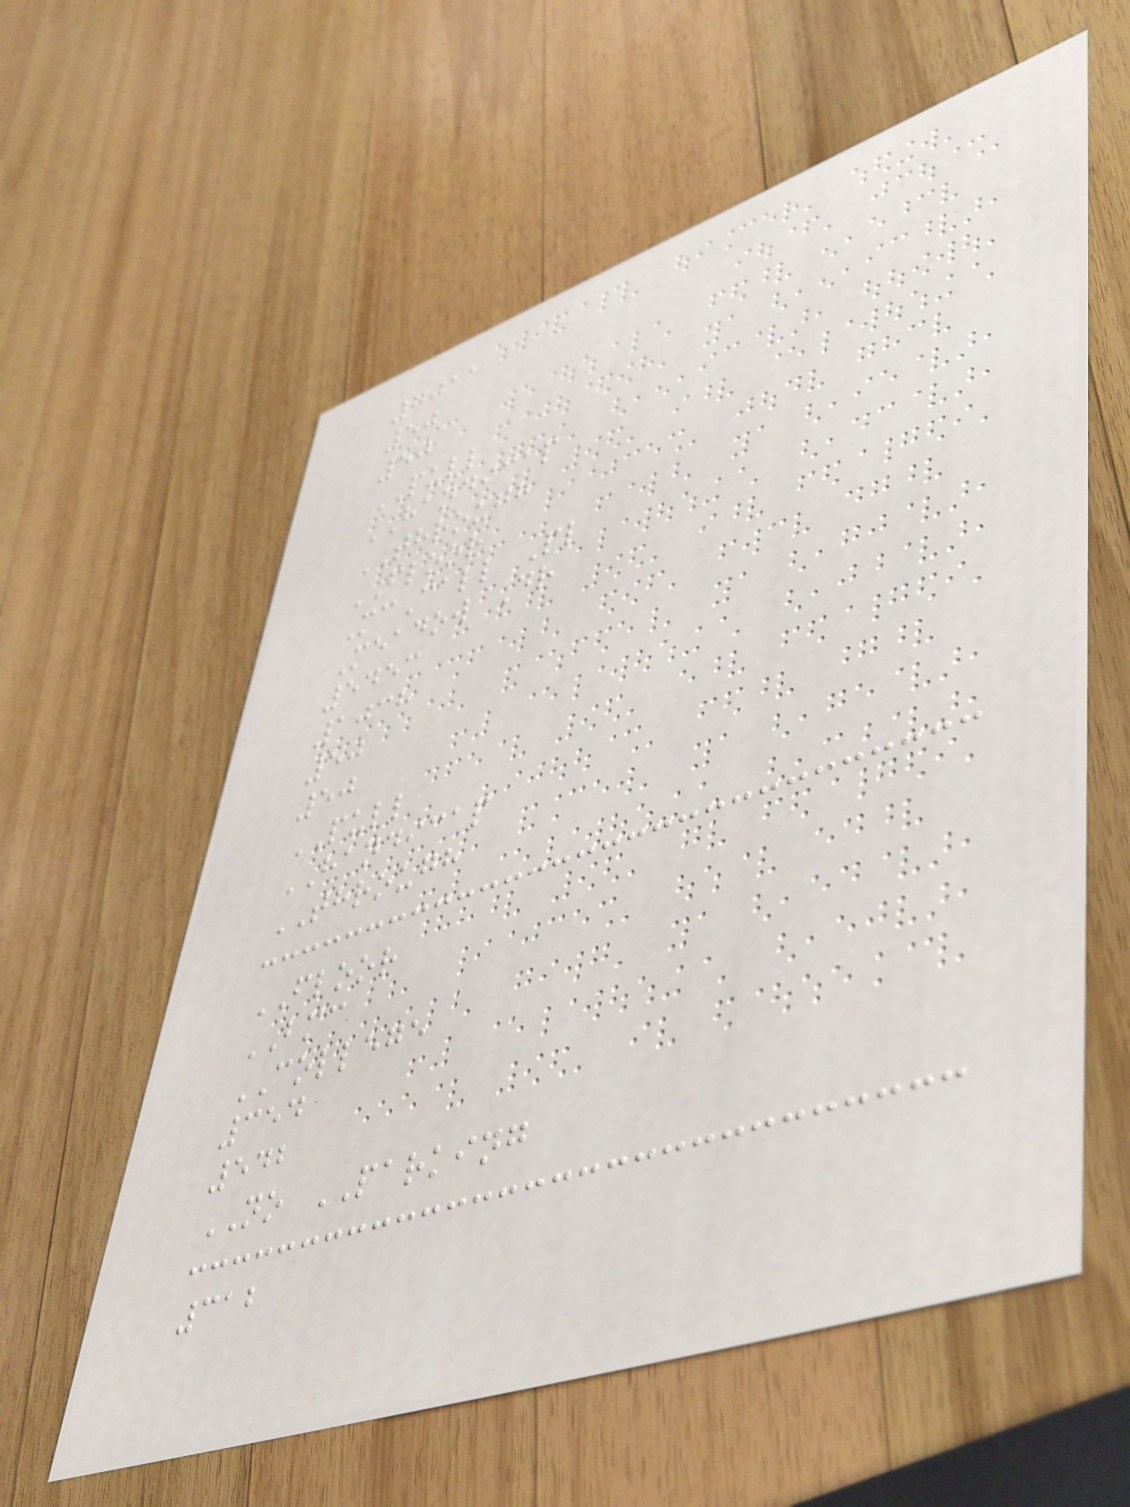7011
50
50
PULL
HANDICAP
THROUGH
FLOOR
McCall Pl
Meadow Dr
5453
1038
50
50
PULL
HANDICAP
THROUGH
FLOOR
BMC
COLLEGE
354
542
NO PARKING
312
